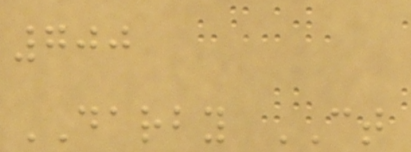700
DARBY CT
